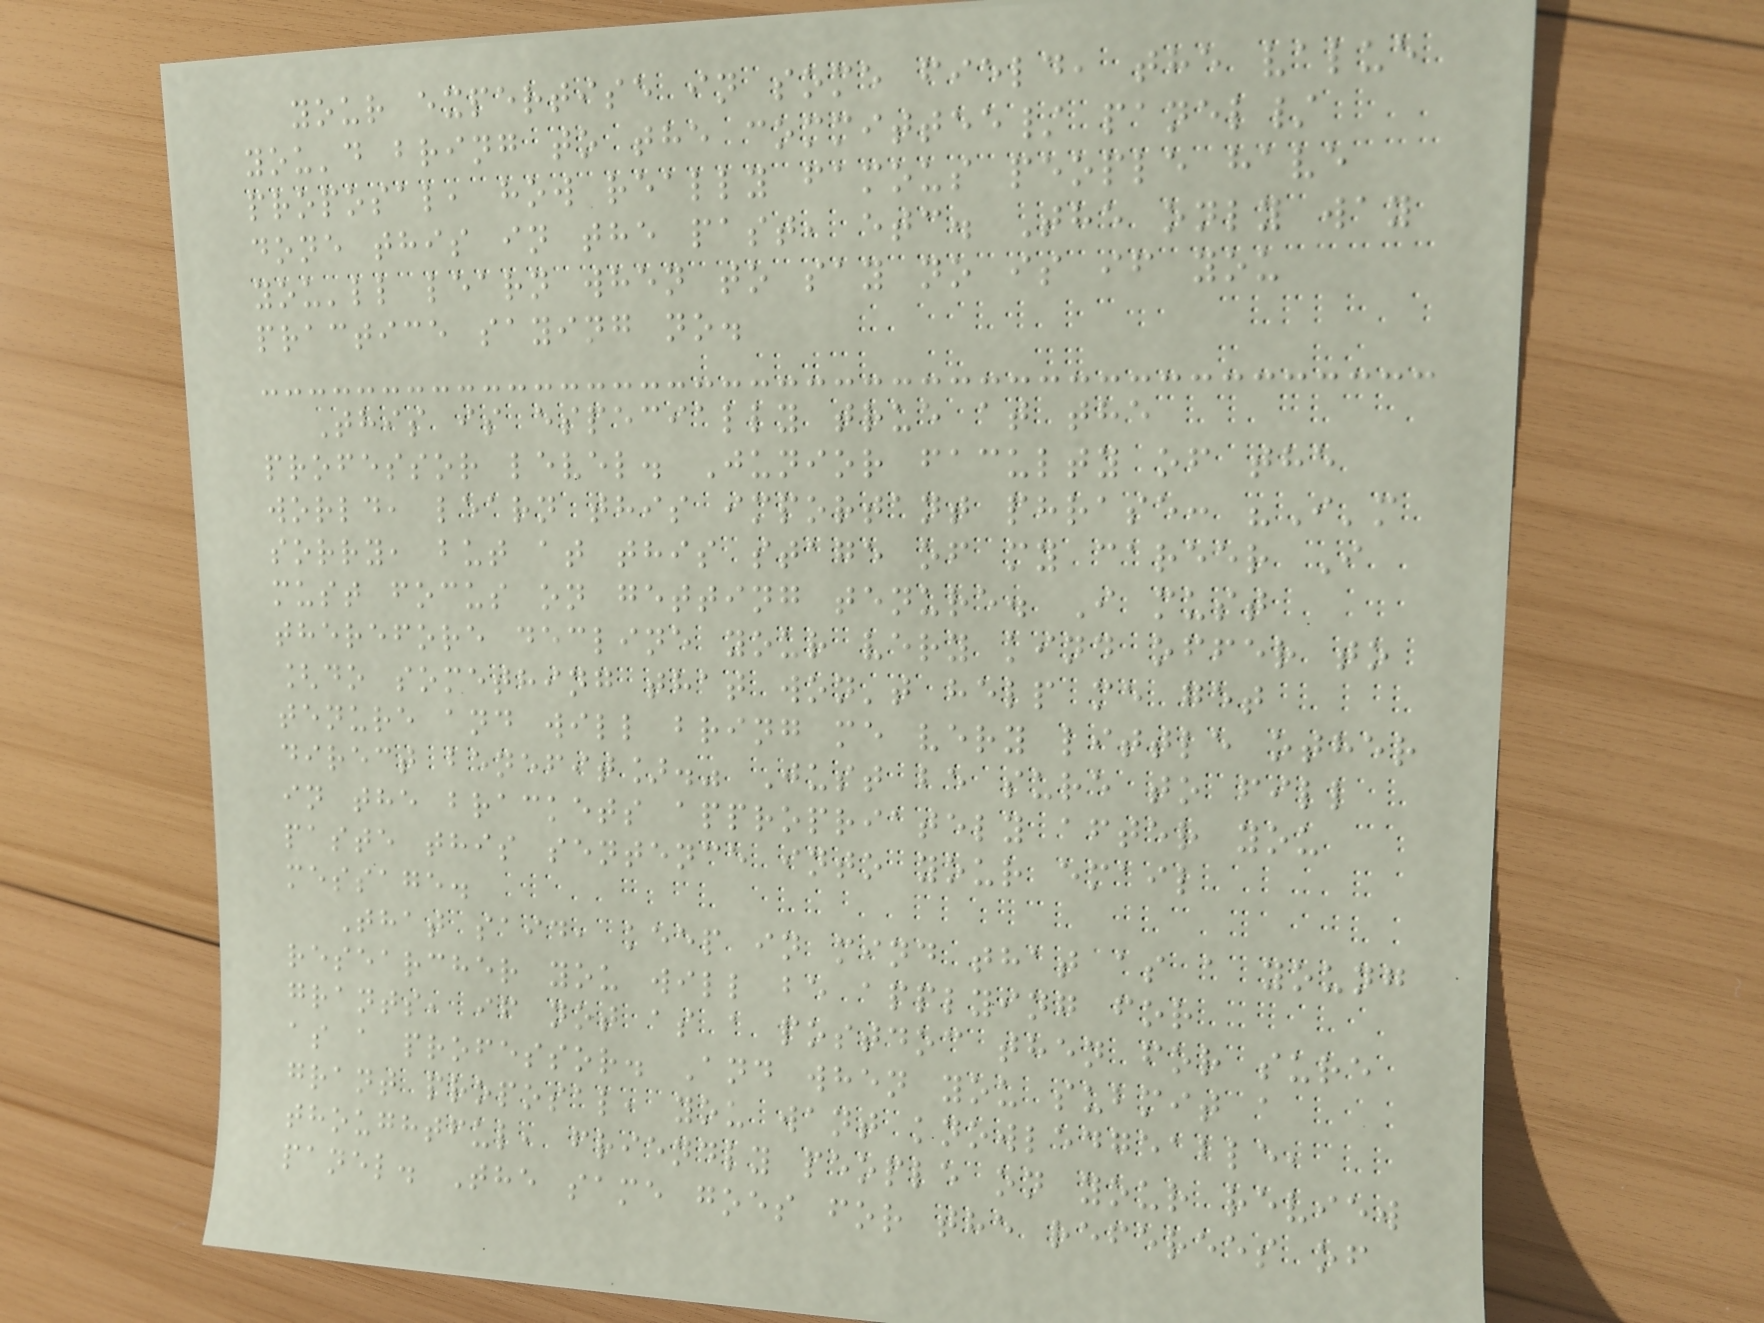your expertise in some field, the value
you'd bring to the committee/ panel/
proposal, how really famous people have
done this in the past, etc. The only way
you'll learn when to say no is if you
practice saying no.
This is especially true at the
professor level. Junior faculty of the
world, learn this important phrase: "I'm
sorry, but at this stage of my career I
must focus on getting tenure. I must
therefore decline your very kind offer to
[do something that won't help me get
tenure and will bring me very little other
direct benefit]." Just be sure to fill
in the brackets appropriately after you
paste this sentence into your email
message.
That said, keep in mind that as a young
researcher you will be applying for
grants, if not as a postdoc then for sure
as a professor. And when you submit a
grant proposal, you want knowledgeable,
thoughtful, friendly people on your review
panel. The same goes for the referees of
